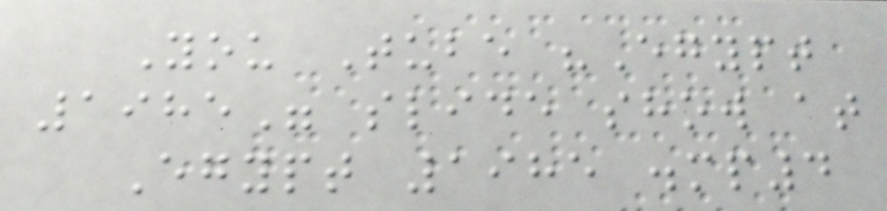You Tube "Egypt
1985" slide show at
Egypt 1985 .mp4
